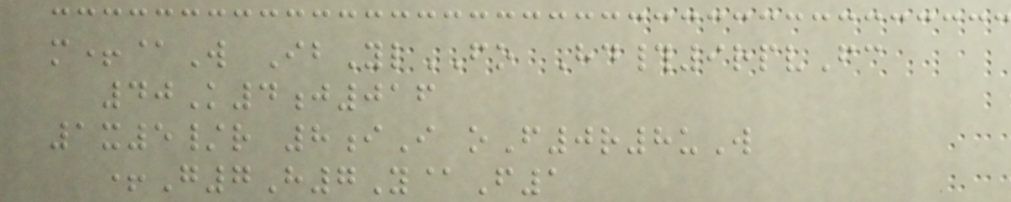m+@W IbYlFO Hd#9rpvFc
40K4j016
1x5/r 8iI oF0r8uW
+G7H7Y@F1
